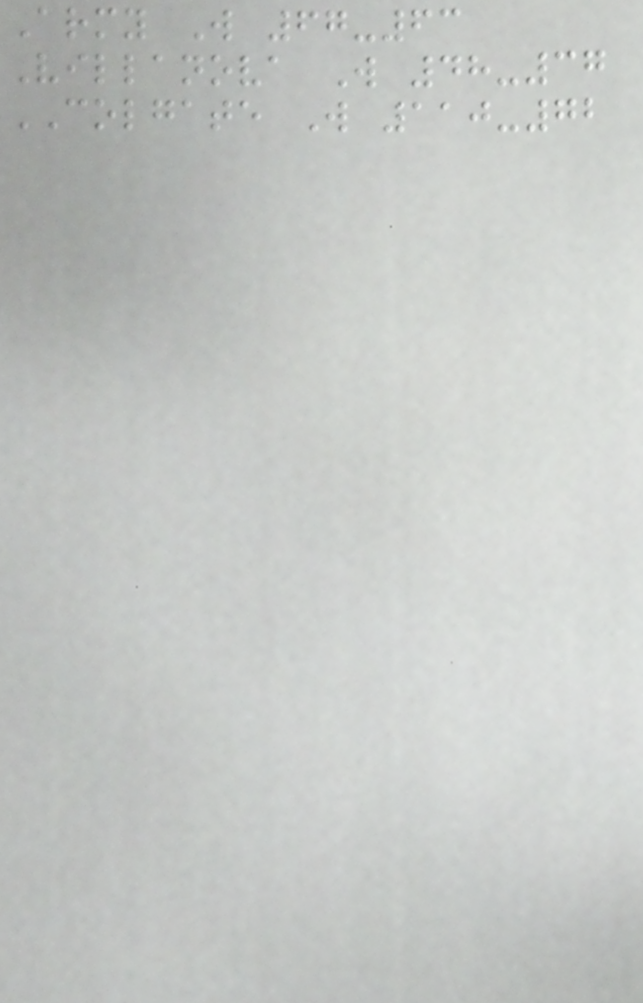Army W 67-63
Villanova W 48-37
COLGATE W 110-72
